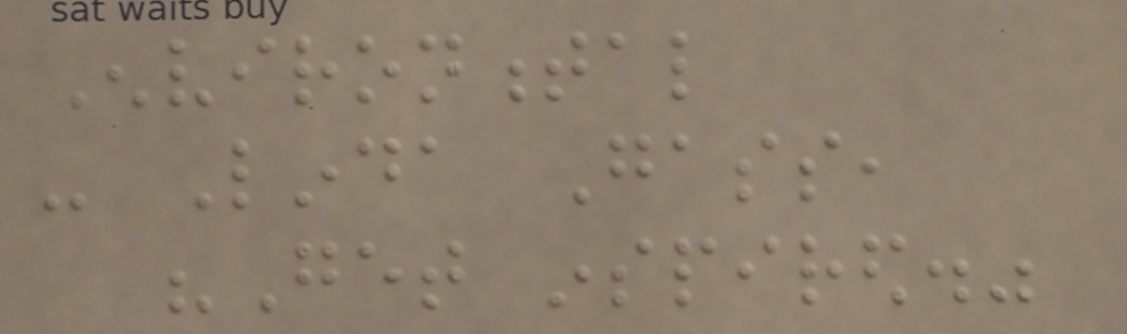Environmental
- Linda Gass,
"Get inspired."
